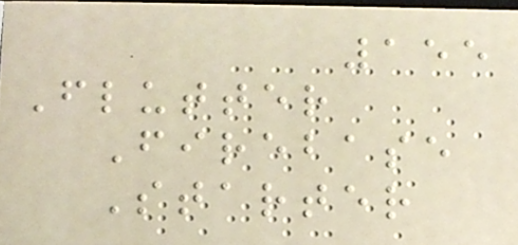155
Flutter
Firebase
Starter
